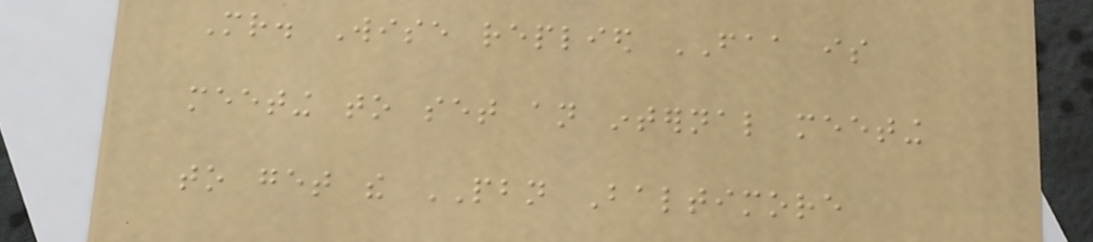Mr. Wise replied FAA is
meeting to set an internal meeting
to get the PBN Baltimore
